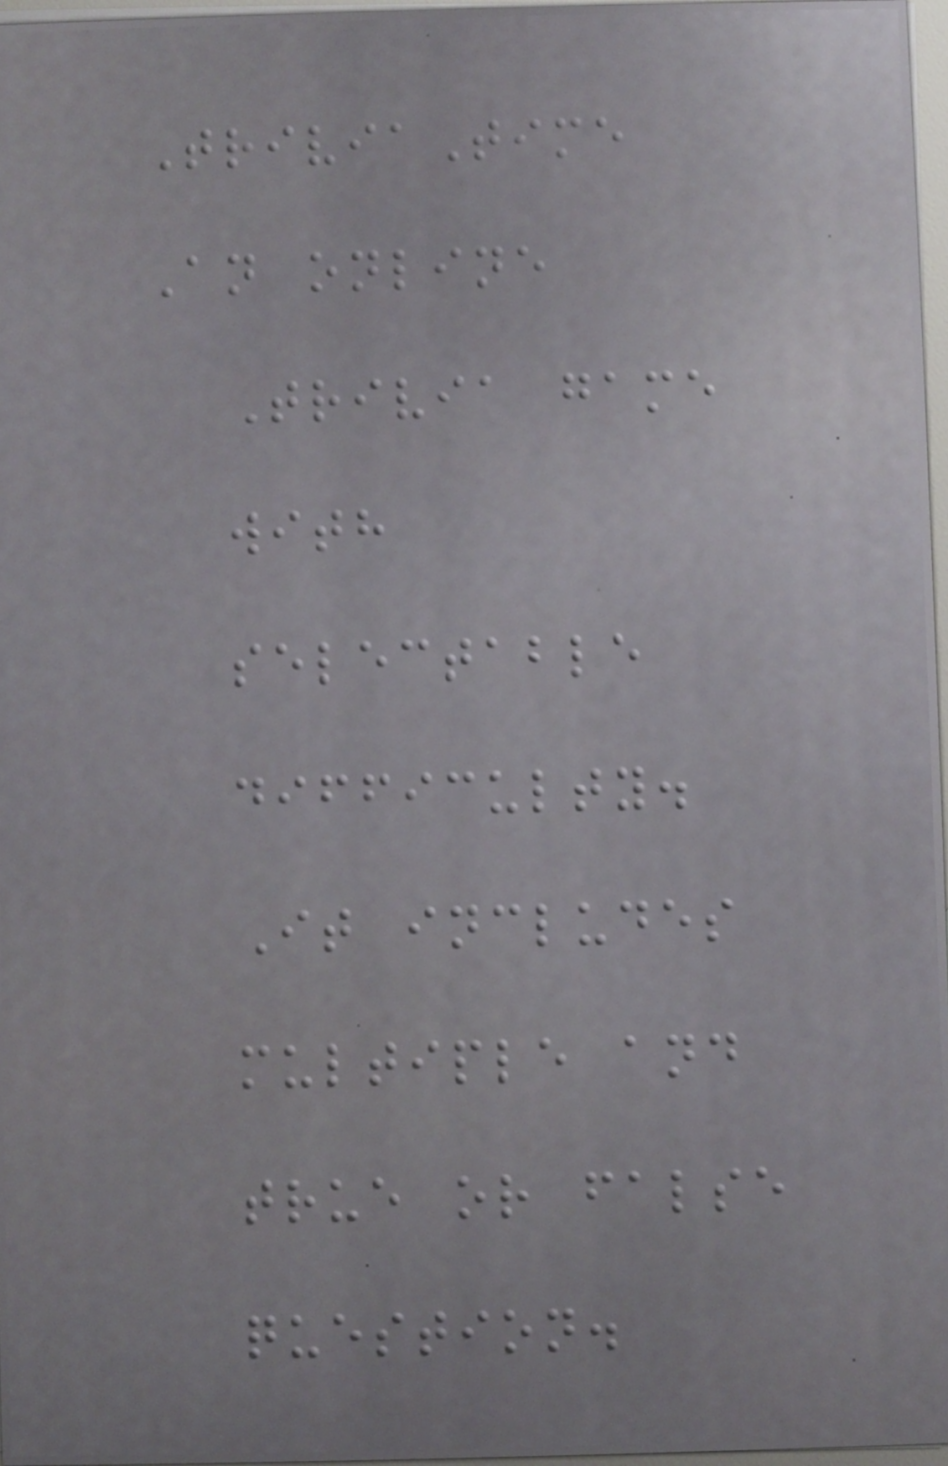TriviaTime
An online
Trivia game
with
selectable
difficulty.
It includes
multiple and
true or false
question.
